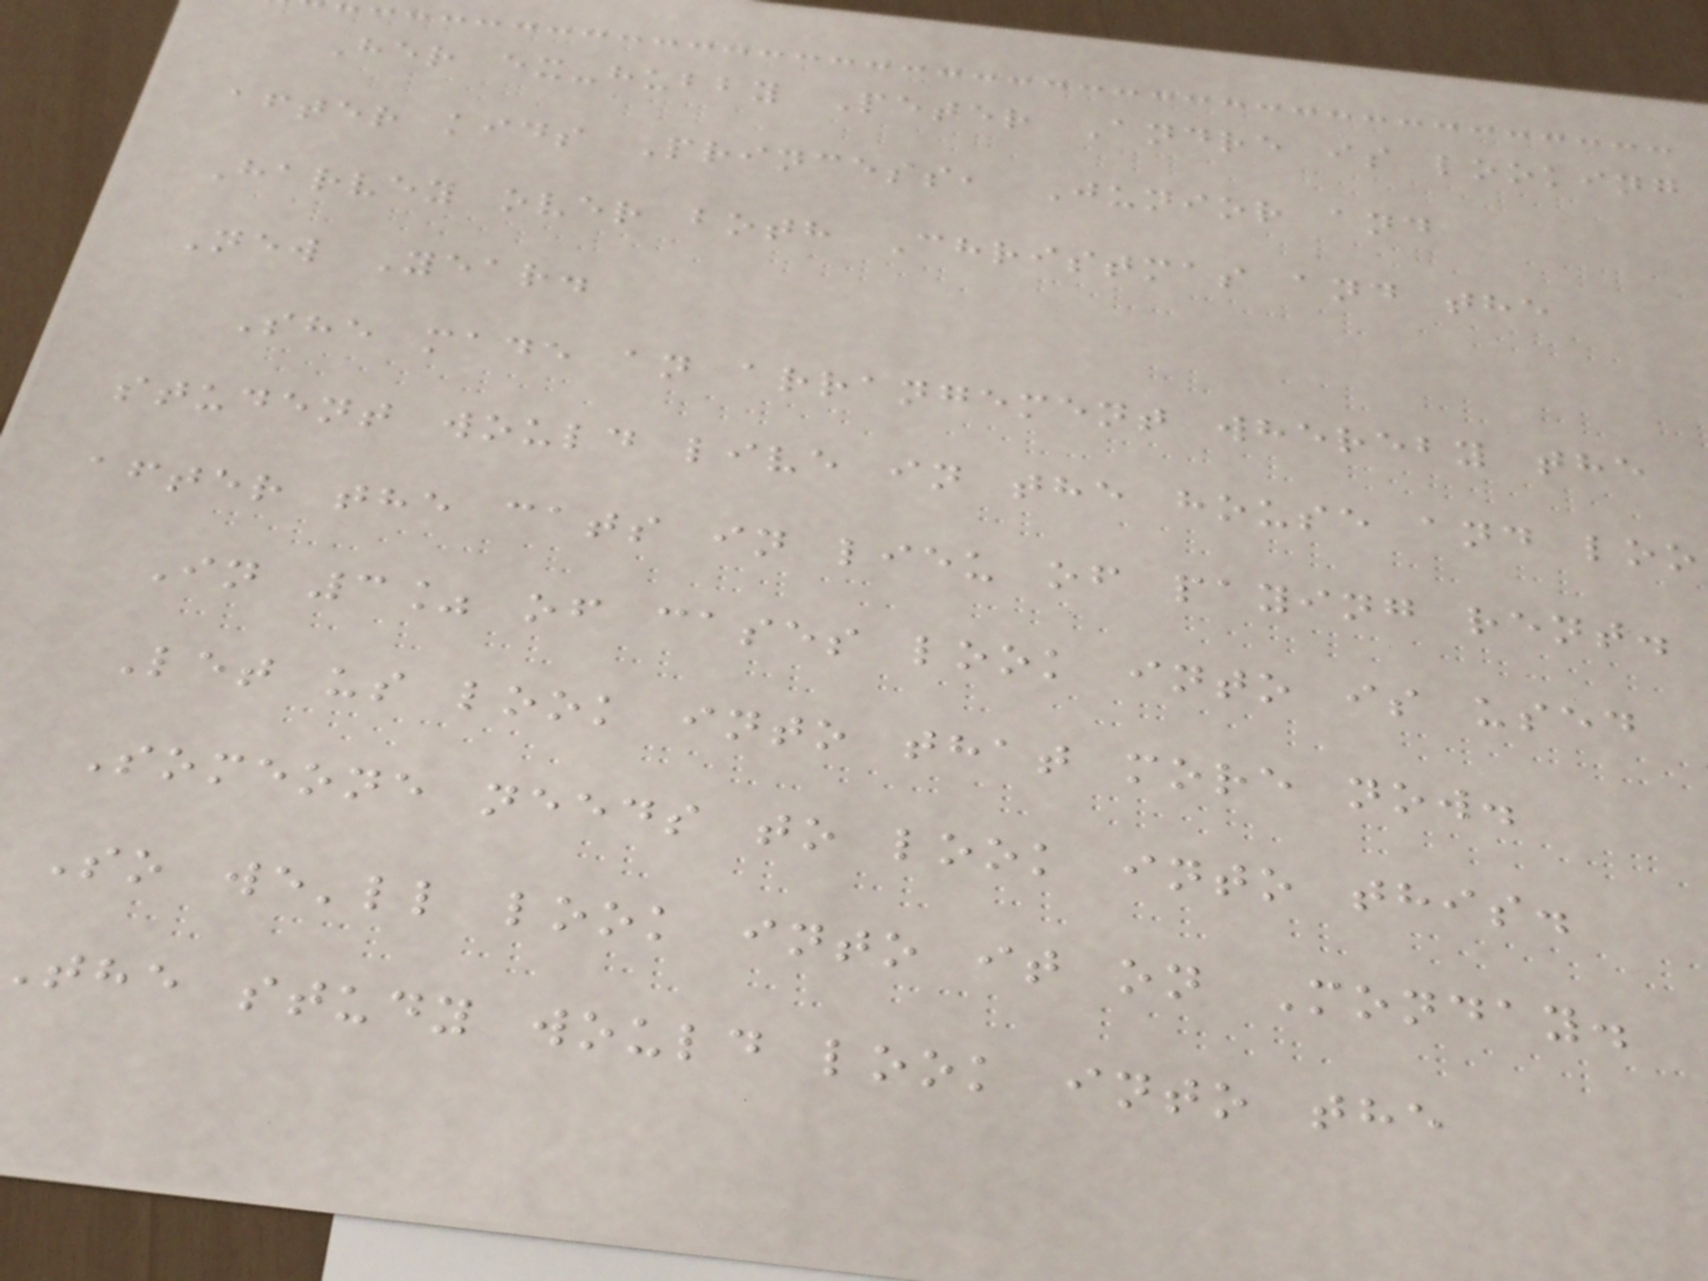Her ex-hubby Peter Andre is looking
after kids Princess, Junior and
Harvey over both Christmas and the
New Year.
She made an arrangement whereby the
student would live in the house and loo
after the cats in lieu of paying rent.
In 3% of cases look into is used
Let us look into that more now.
Someone needs to look into this.
So we'll look into it on Monday.
the study would look into the
